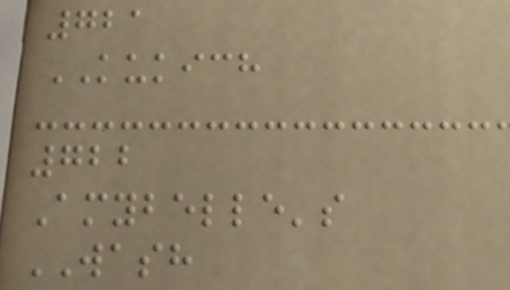721
KUKICH
722
Amybelle's
WASH
